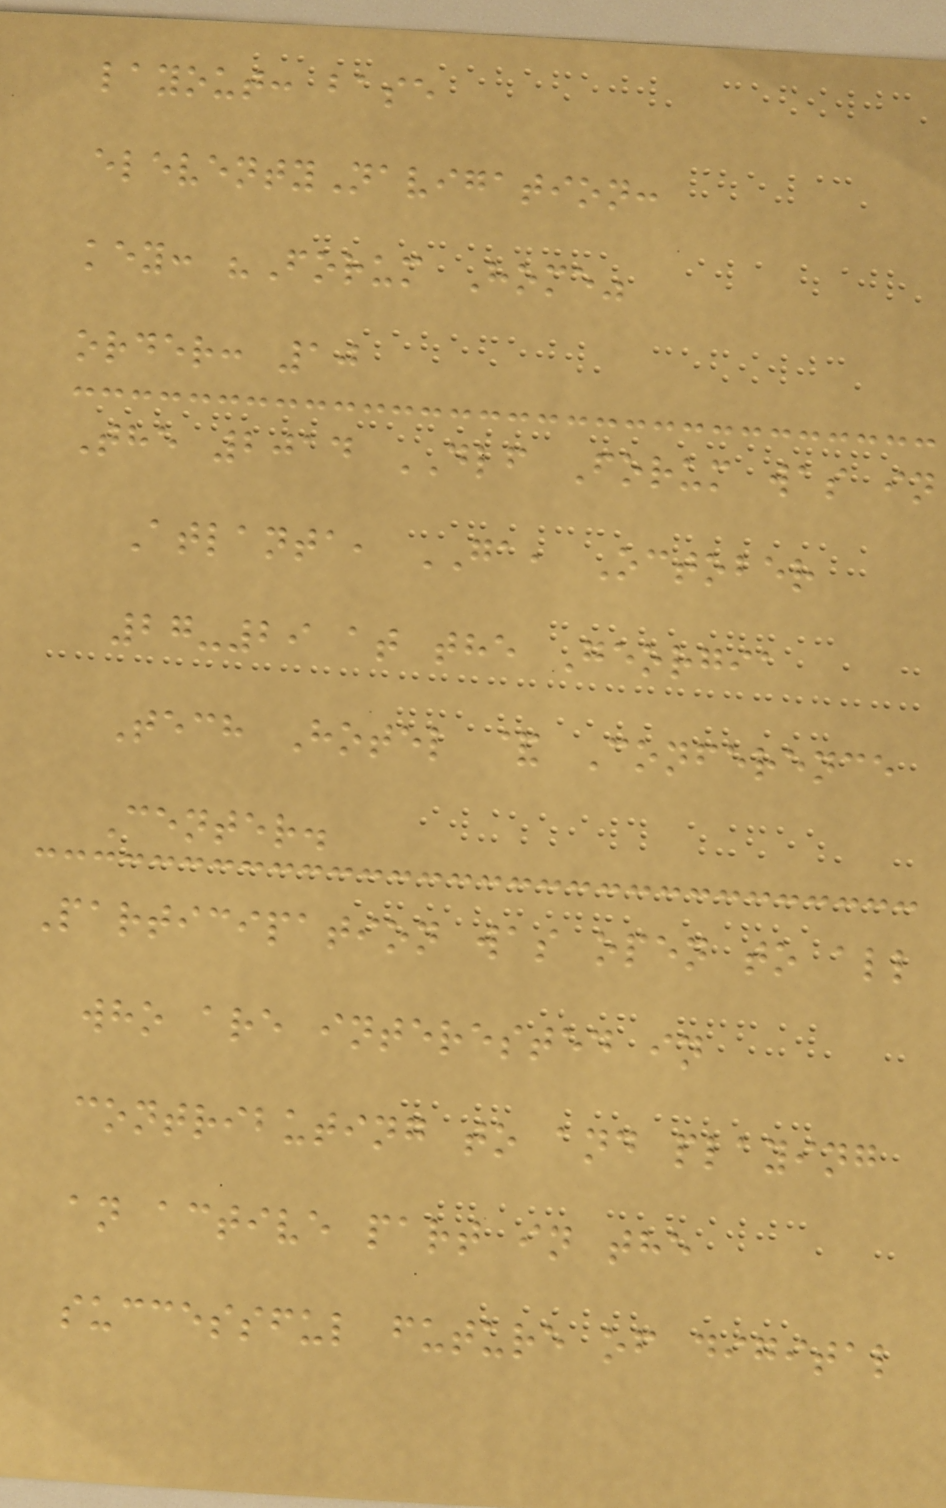layout: base
eleventyNavigation:
key: "Forum Home"
order: 10
The 2014 DLF Forum was in
Atlanta, GA, October
27-29 at the Georgia
Tech Hotel & Conference
Center.
Participation was open to all
who are interested in
contributing to and playing
an active part in the
successful future of digital
